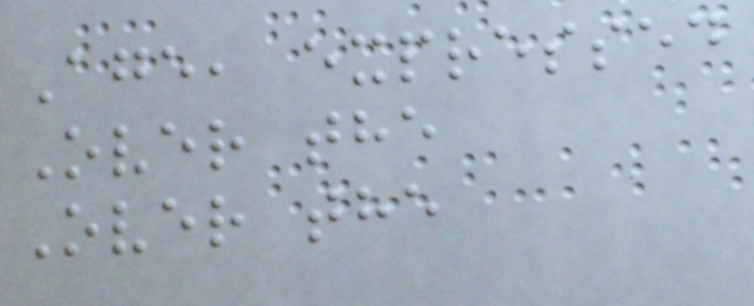Age, expressed
Over the
Over the
